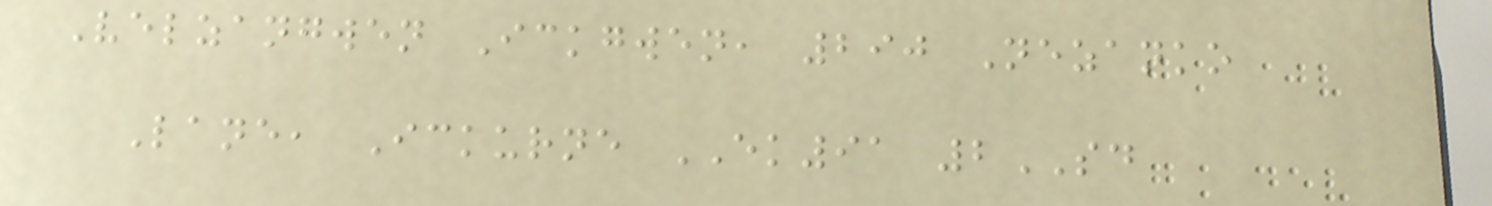Velzangwen Ickgwen, 290 Nezanko
Lane, Ickurne EK91 2SD
